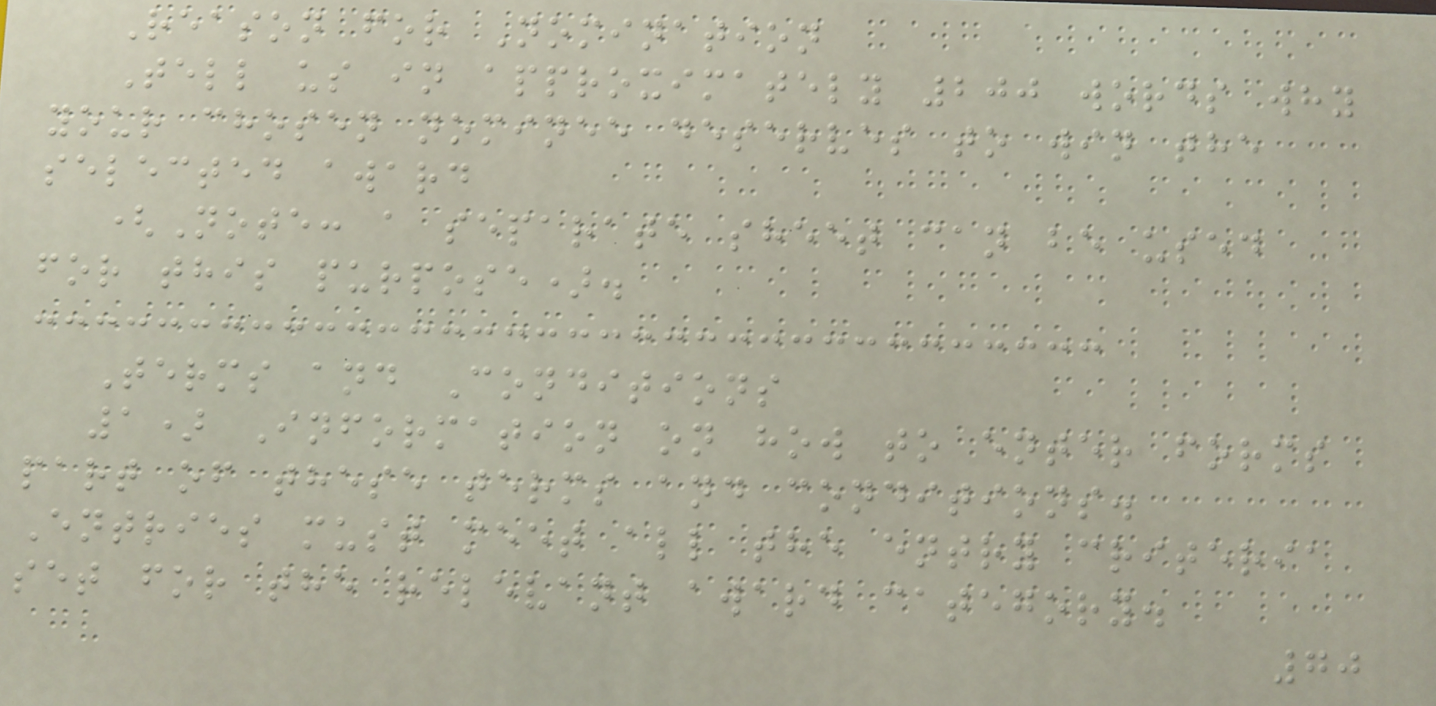Reason for Nomination
Tell us in approximately 200 words why
your chosen nominee deserves to win the
selected award
(Note: a separate sheet can be used
for this purpose).
Terms and Conditions
1) Information on how to enter forms
part of these terms and conditions.
Entries must meet all the entry criteria
set for the relevant award category.
70
